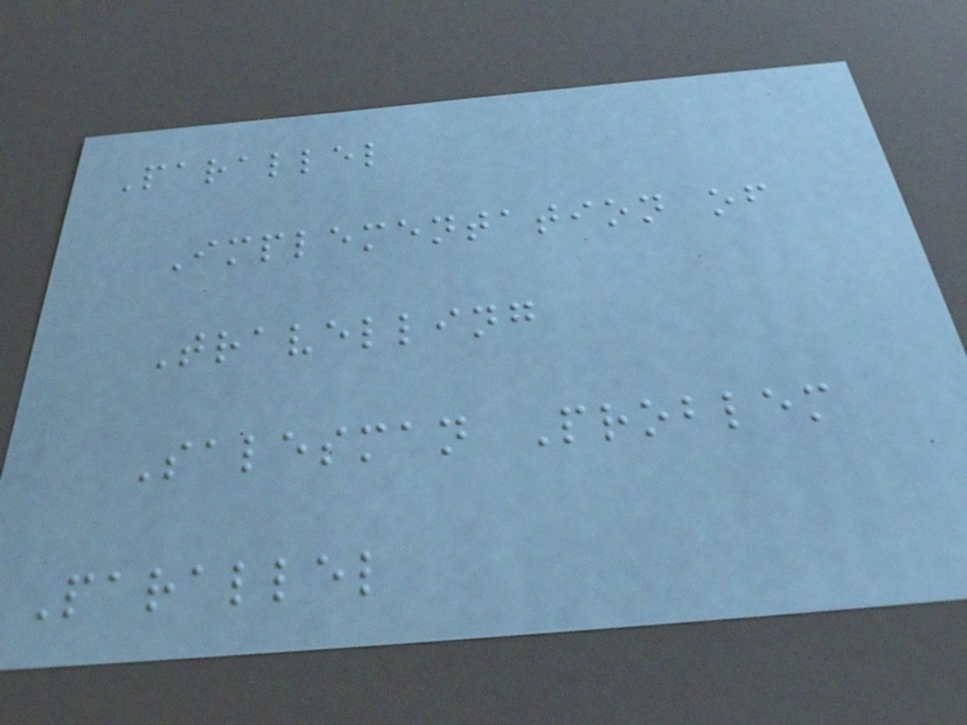Parallel
Implementation of
Travelling
Salesman Problem
Parallel
